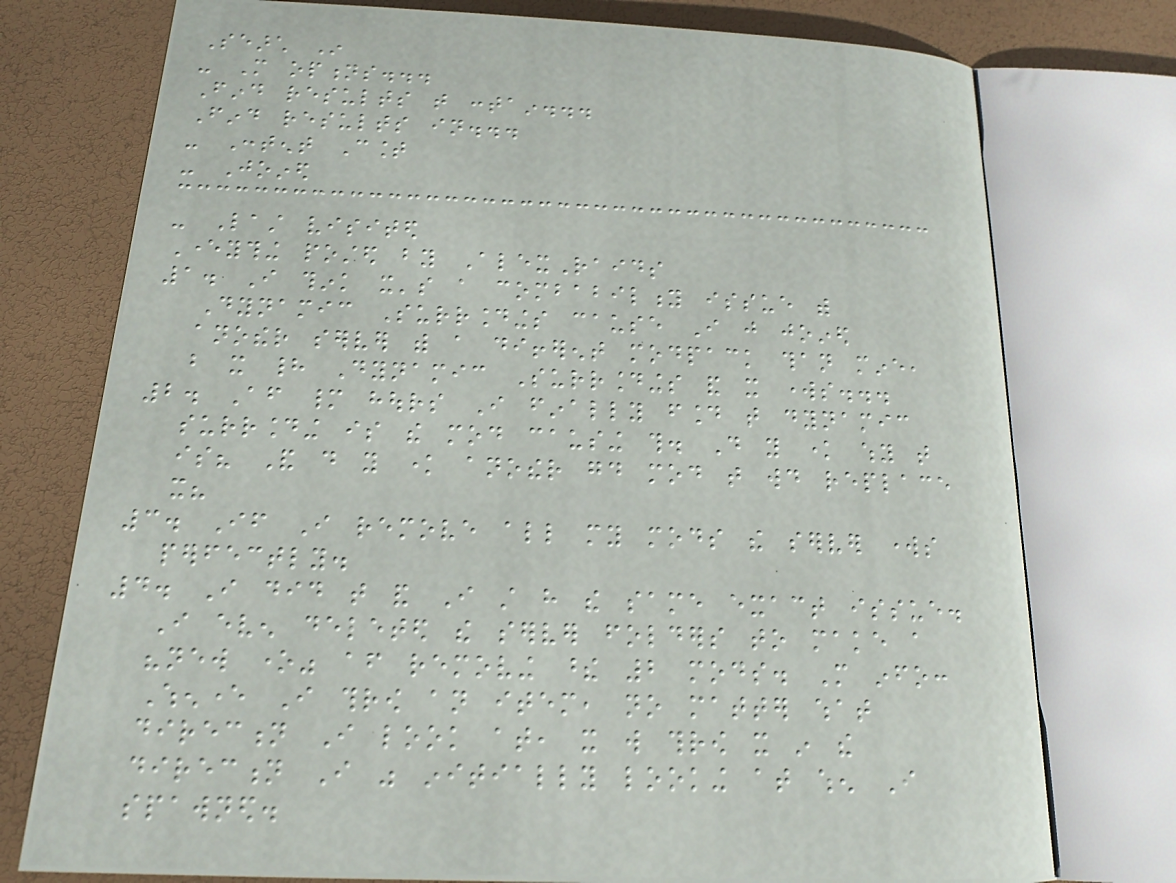Search In
- More options...
Find results that contain...
Find results in...
- Content Count
- Joined
- Last visited
Everything posted by AlexRaids
1. I think it's a combability issue with
Dynamic Surroundings cause I just joined
another server with a different modpack than mine,
but it had Dynamic Surroundings and it works...
2. After many hours I finally found that dynamic
surrounding is the mod causing this. Do you know why that
is? And do you know another good mod that would replace
it?
3. If I remove all my mods the server works
perfectly.
4. I did that and I still have the same exact issue.
I even deleted the server folders to make a
"new one" after removing these 2 mods. More info:
Whenever I throw an item, no matter what
direction I look at, it will throw it in the
direction I was initially looking at when I
spawned.
